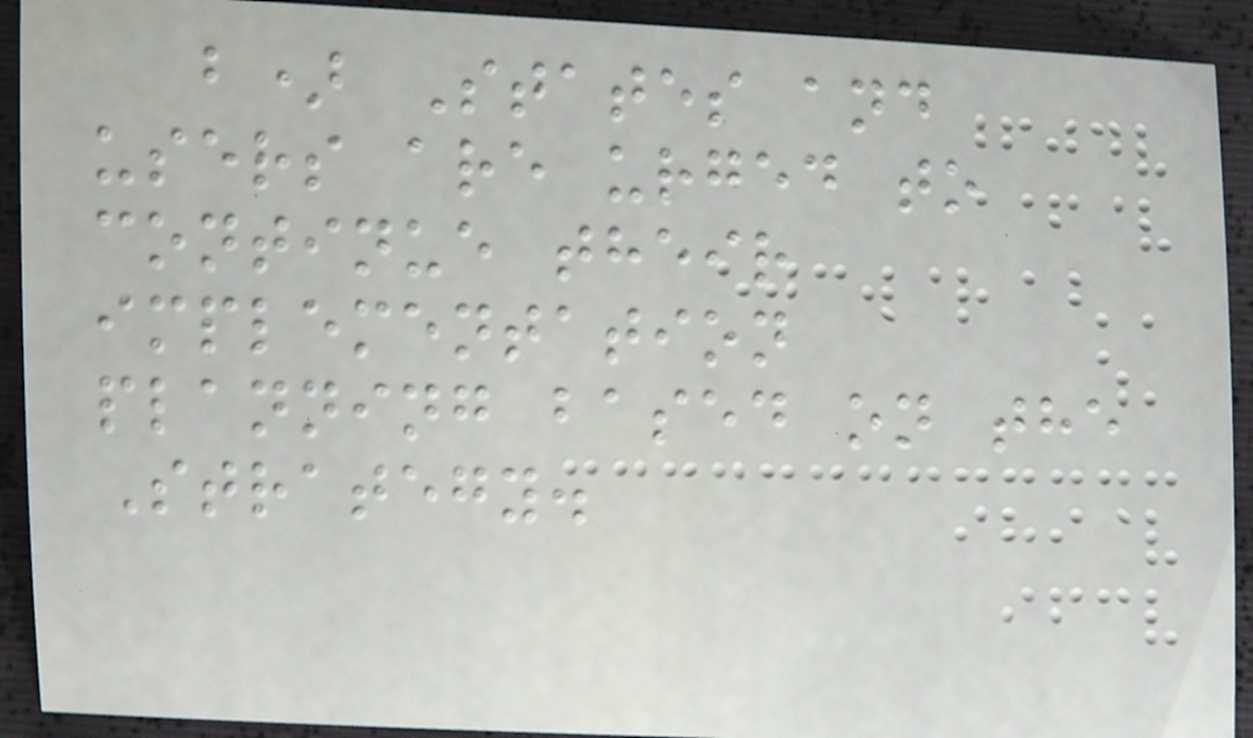b) States and
users are urged to
continue their
implementation
planning based on the
Strategy.
